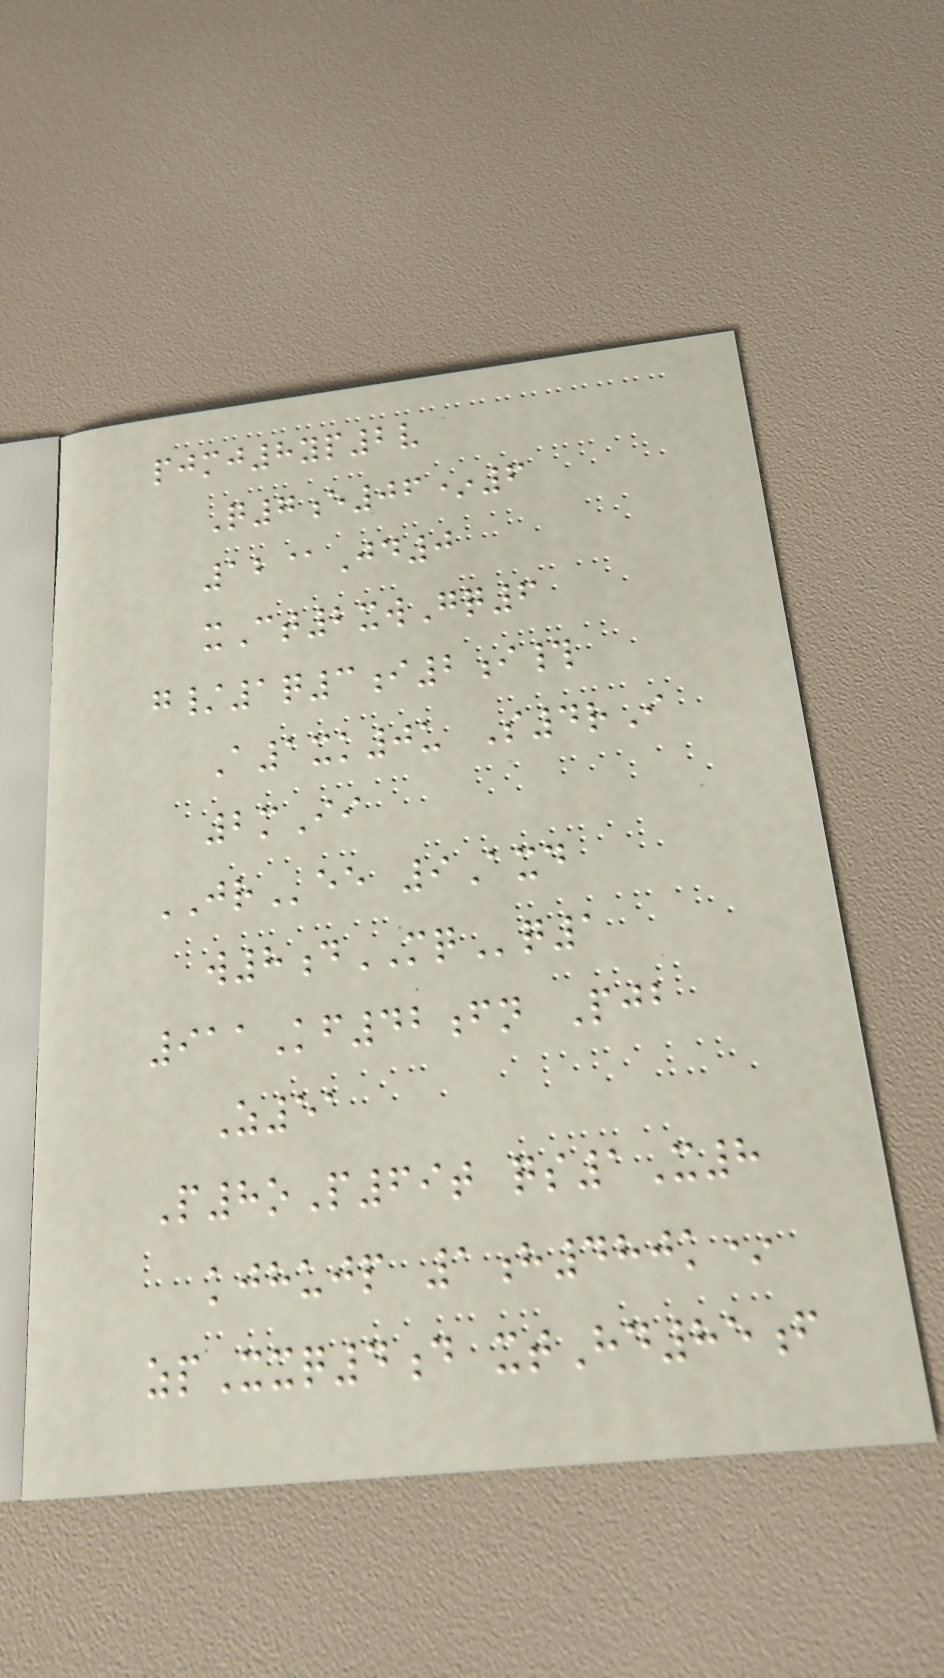pjmj8yp2v
Q7e06*6
12@Jd0
xCt2xwGq6
g/1q3i2i#
A1xk0u S4rI
2mIi
JRee 9Axd
w8dMQq1
911Kf42fn Pjb
Z51
P8oP69t qs1X8
kjhujp 1h480k*
zpXxq4d xtHd85f
